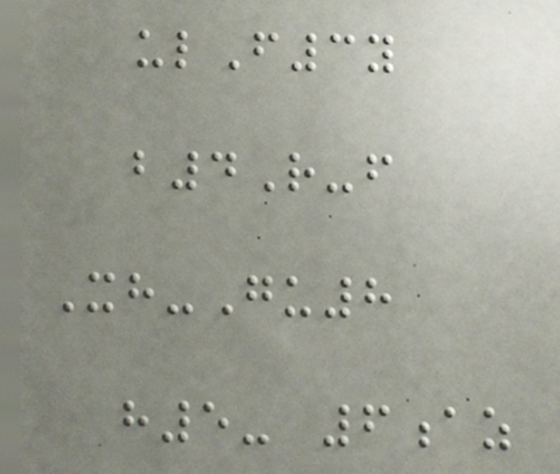ulF3y
b4R-f
Xh-Gu8
h5- 6az
